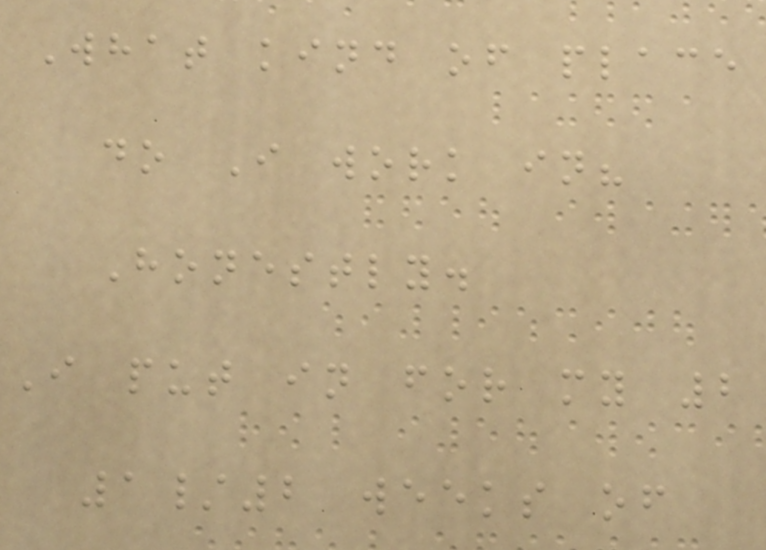What kind of place
do I work in?
Honestly.
I put in for my 2
1/2 weeks of
